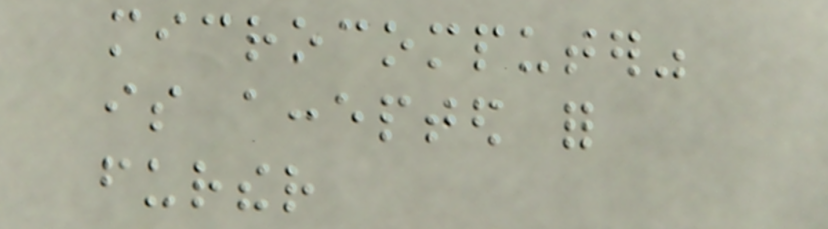microcomputer"
is accepted for
further
